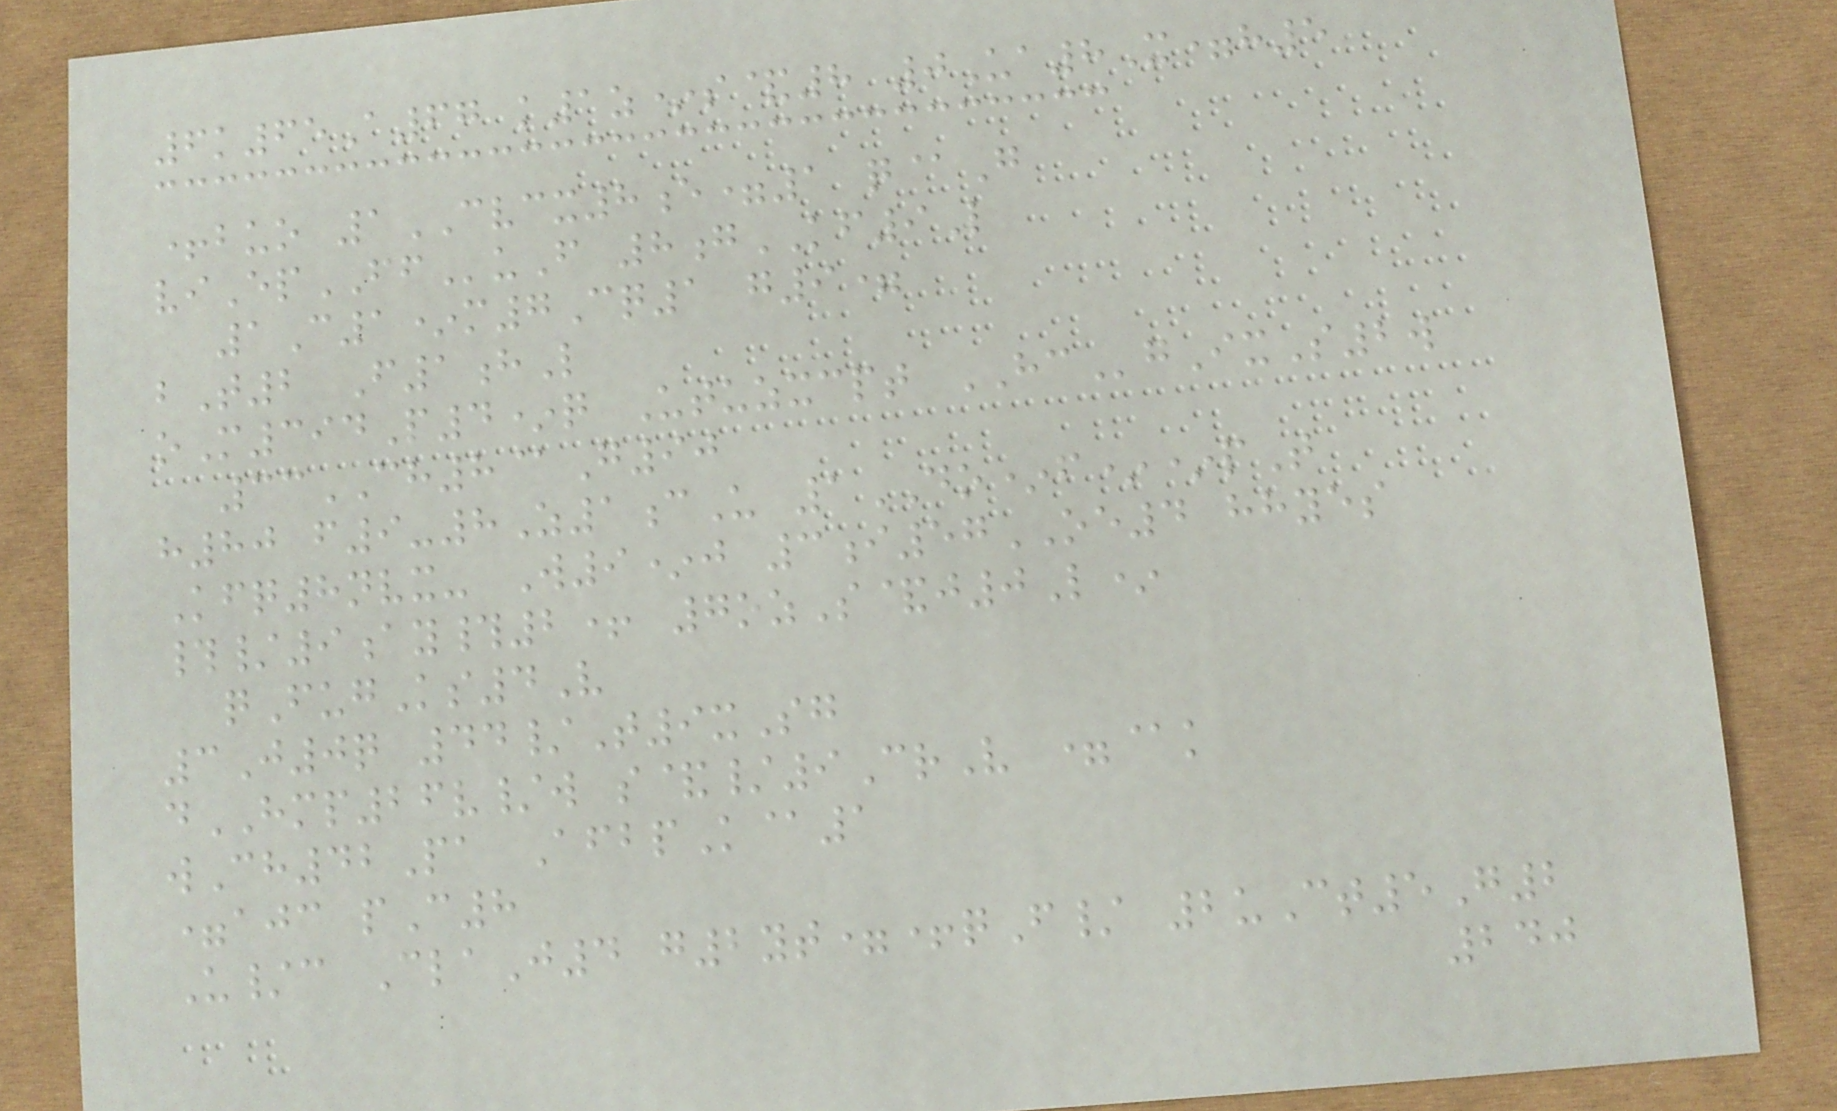6k65A67 k1z*s&8 0Ua8X=h5
+buo 1CVCX8e=1 q@G
viEpFFuF 8gKF9L
1C1*m7Cq1 g9=
bT2 F1hL
oM394P4*q Utuzxcpt HCgIxS2w
33CH8@G90
h80 f9-8Z1cU 1DO*f**pT
Kfq8nvx- W9*j 3i57OE4 hhyes
#/9ay#2+ 7ozS&j0L*
qFugKs4V
3J0q 44/T9xSg
dHMP26v/w s&/9CrV =@k
wCh42Pa AfbpK@1
=ajc pC8
U/c ClaJ4 g2yt=+qF/ 2uCt5G2
240
